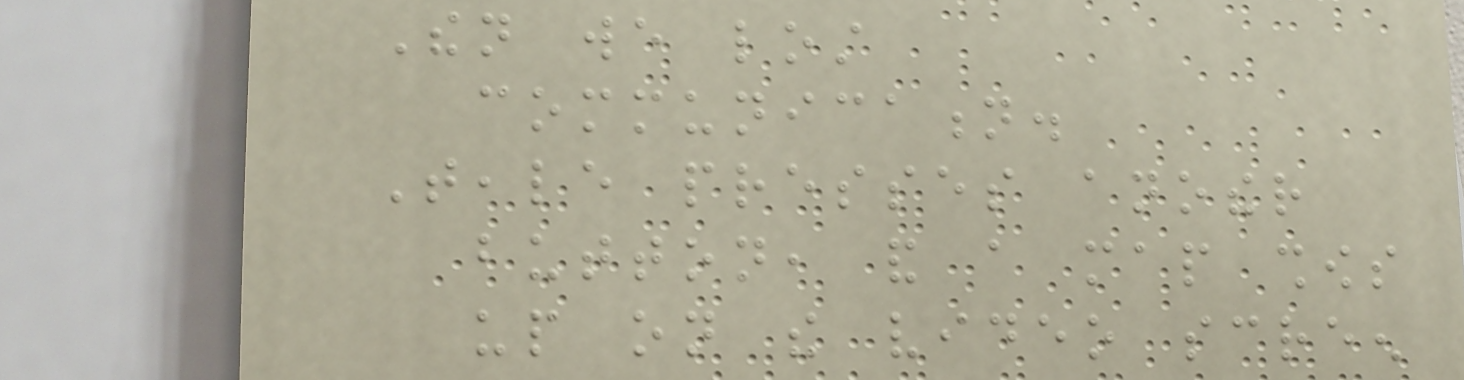Then we lost
communication.
Teale presses another
button, and a map shows
up on the video screen
